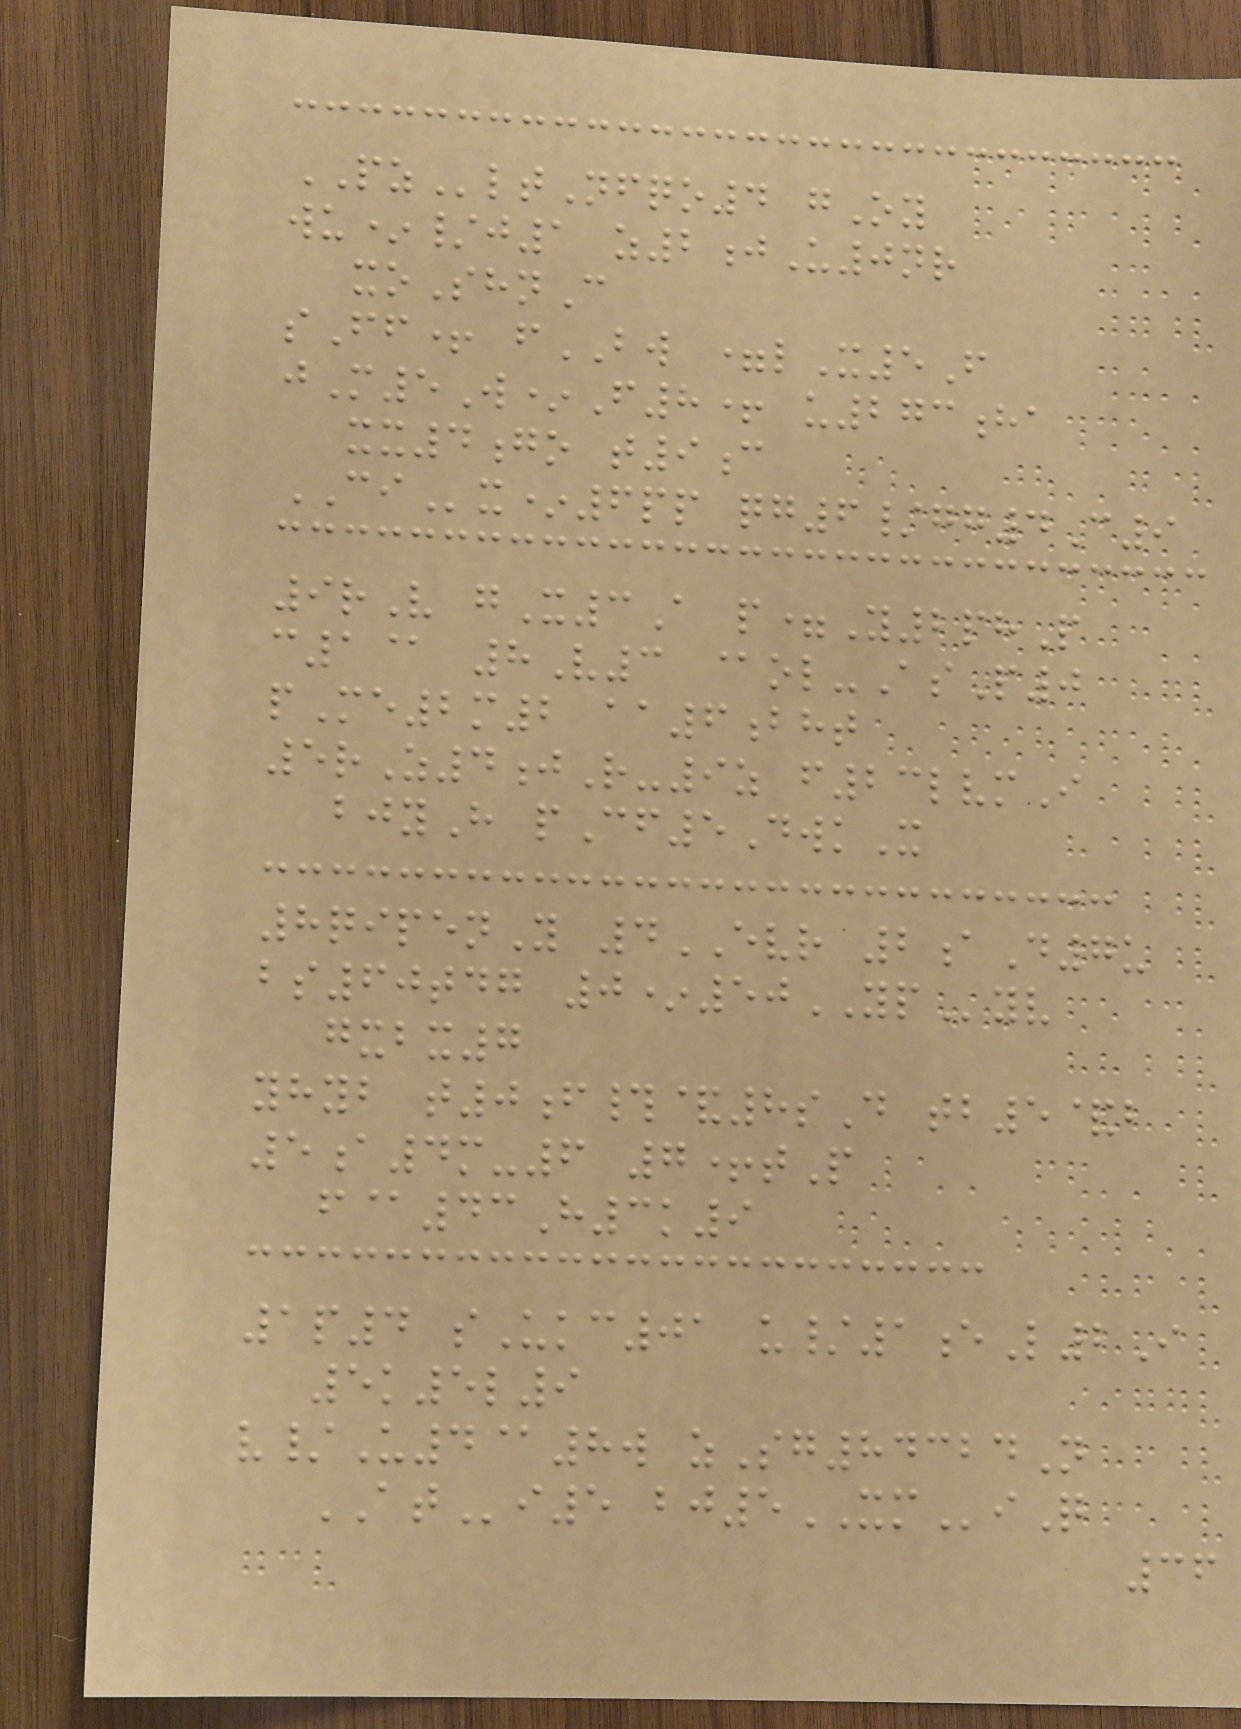PZltNfqo4 gOy
wu*/j1 z2jU0nr
xoShnC
sFf+ fBW =lX5F
jM5W*F8+ u273ha
xx4go t9c
CIx*6pp qg6/gg4C9
9rV gX3A p=Y2phP
c1@ 8V3 @ol-AsP0
pMe2m2 aa6bht
5rZ4jR-9z f23lvmI
bjyH pCf5DwkX
8qipenY 4EVR 2aD7u
bs60tdg 0*50YPyv
gxbx7
yhyb t0f#&8sD tb5&b
5a4m-6 7+tP
f@43H3k9
1p4 sUkc01 u/1eL2I
5k5l9
v/U4@8w zSg84324N
ATi5 bj5XMiQ
36
